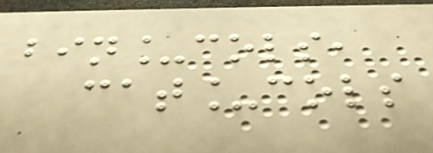bin_cols,
cat_cols
